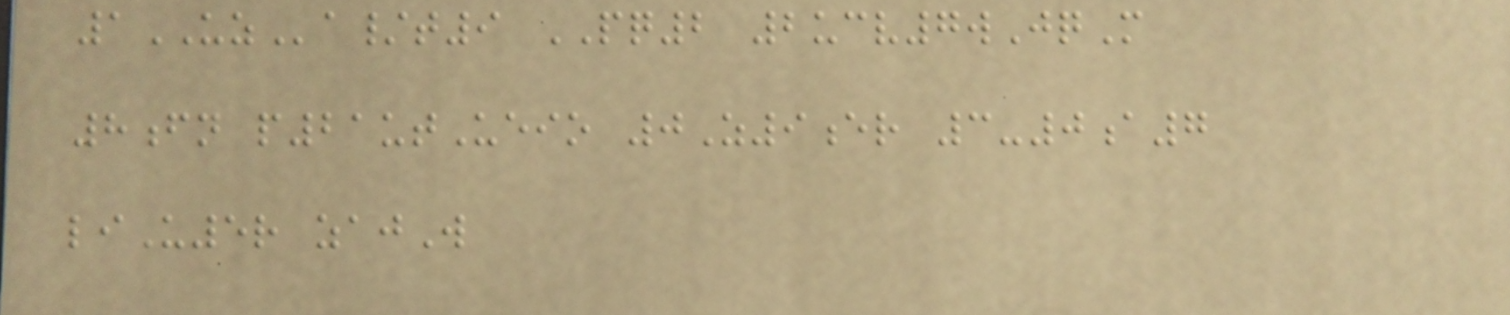1UZa/t9 PQ2 2ucv7wJqM
8fn p21utUeio 0Z9er 3-0a7
liU5r zajW
